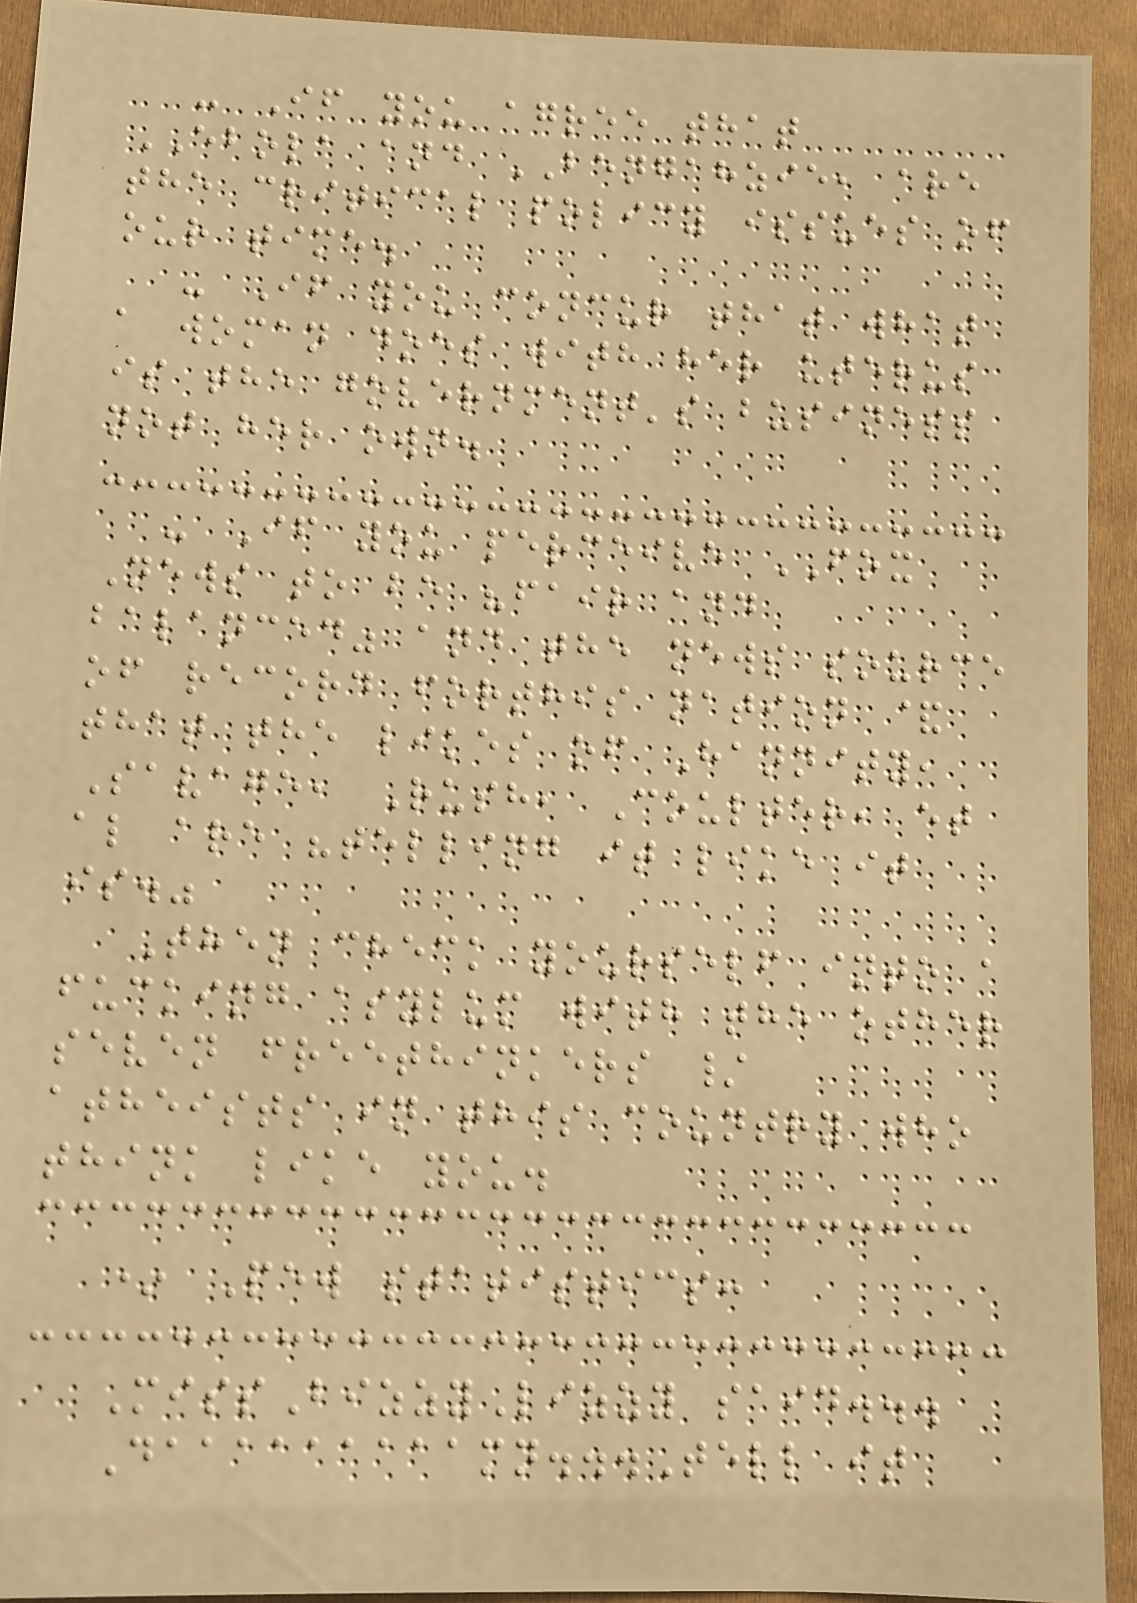- If you agree that
EBOLA and BENGAHZIE, are
the critical policy issues of
our time.
- If you concur that what
a woman does with her uterus
is the government's business
not her own.
- If you perceive FOX
News to be "fair and
balanced" and the news source
of record forthis nation &
that the likes of Hannity,
Savage, Rush, Coulter, et
al are "telling it like it
is."
Then check yourself into a
fucking asylum with the other
seven freethinkers /
atheists in this country who
think like you.
* Pew statistics:
MissBizzyLizzy said...
Daaaaaaaaamn...Tell it
